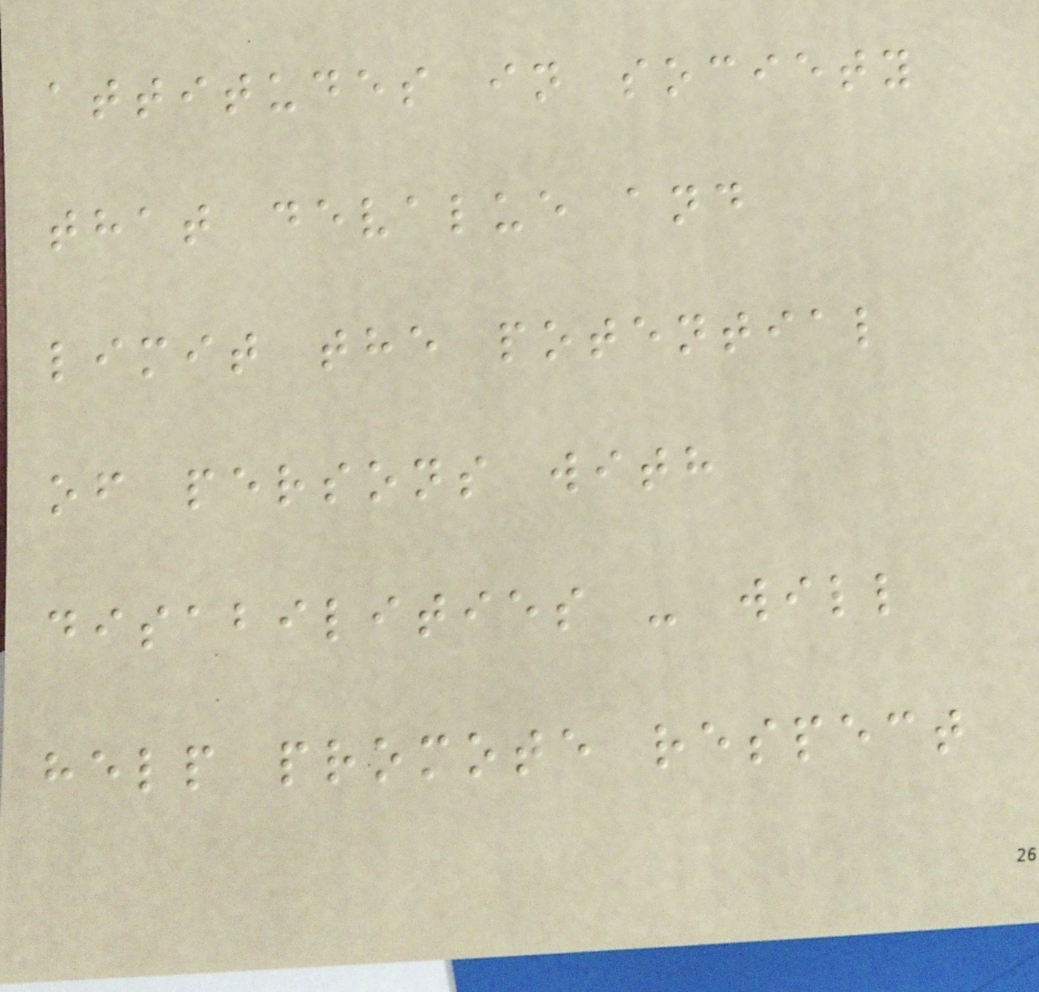attitudes in society
that devalue and
limit the potential
of persons with
disabilities - will
help promote respect
